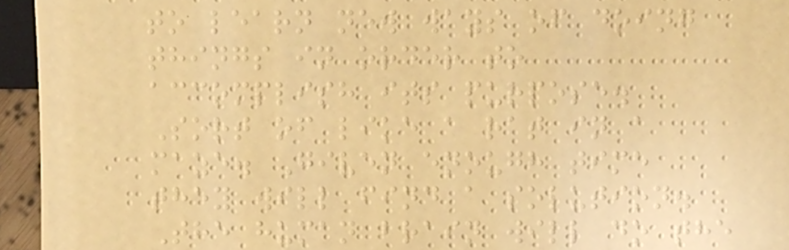to learn new ways of doing
things in order to
accomplish its purpose.
Sort of like a rat in a
maze. Given enough time
they will find a solution.
The human brain will do the
